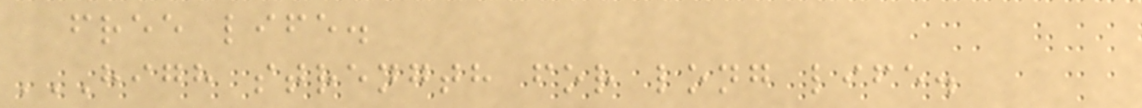free life.
HIGH STRENGTH FOR LONG LIFE.
